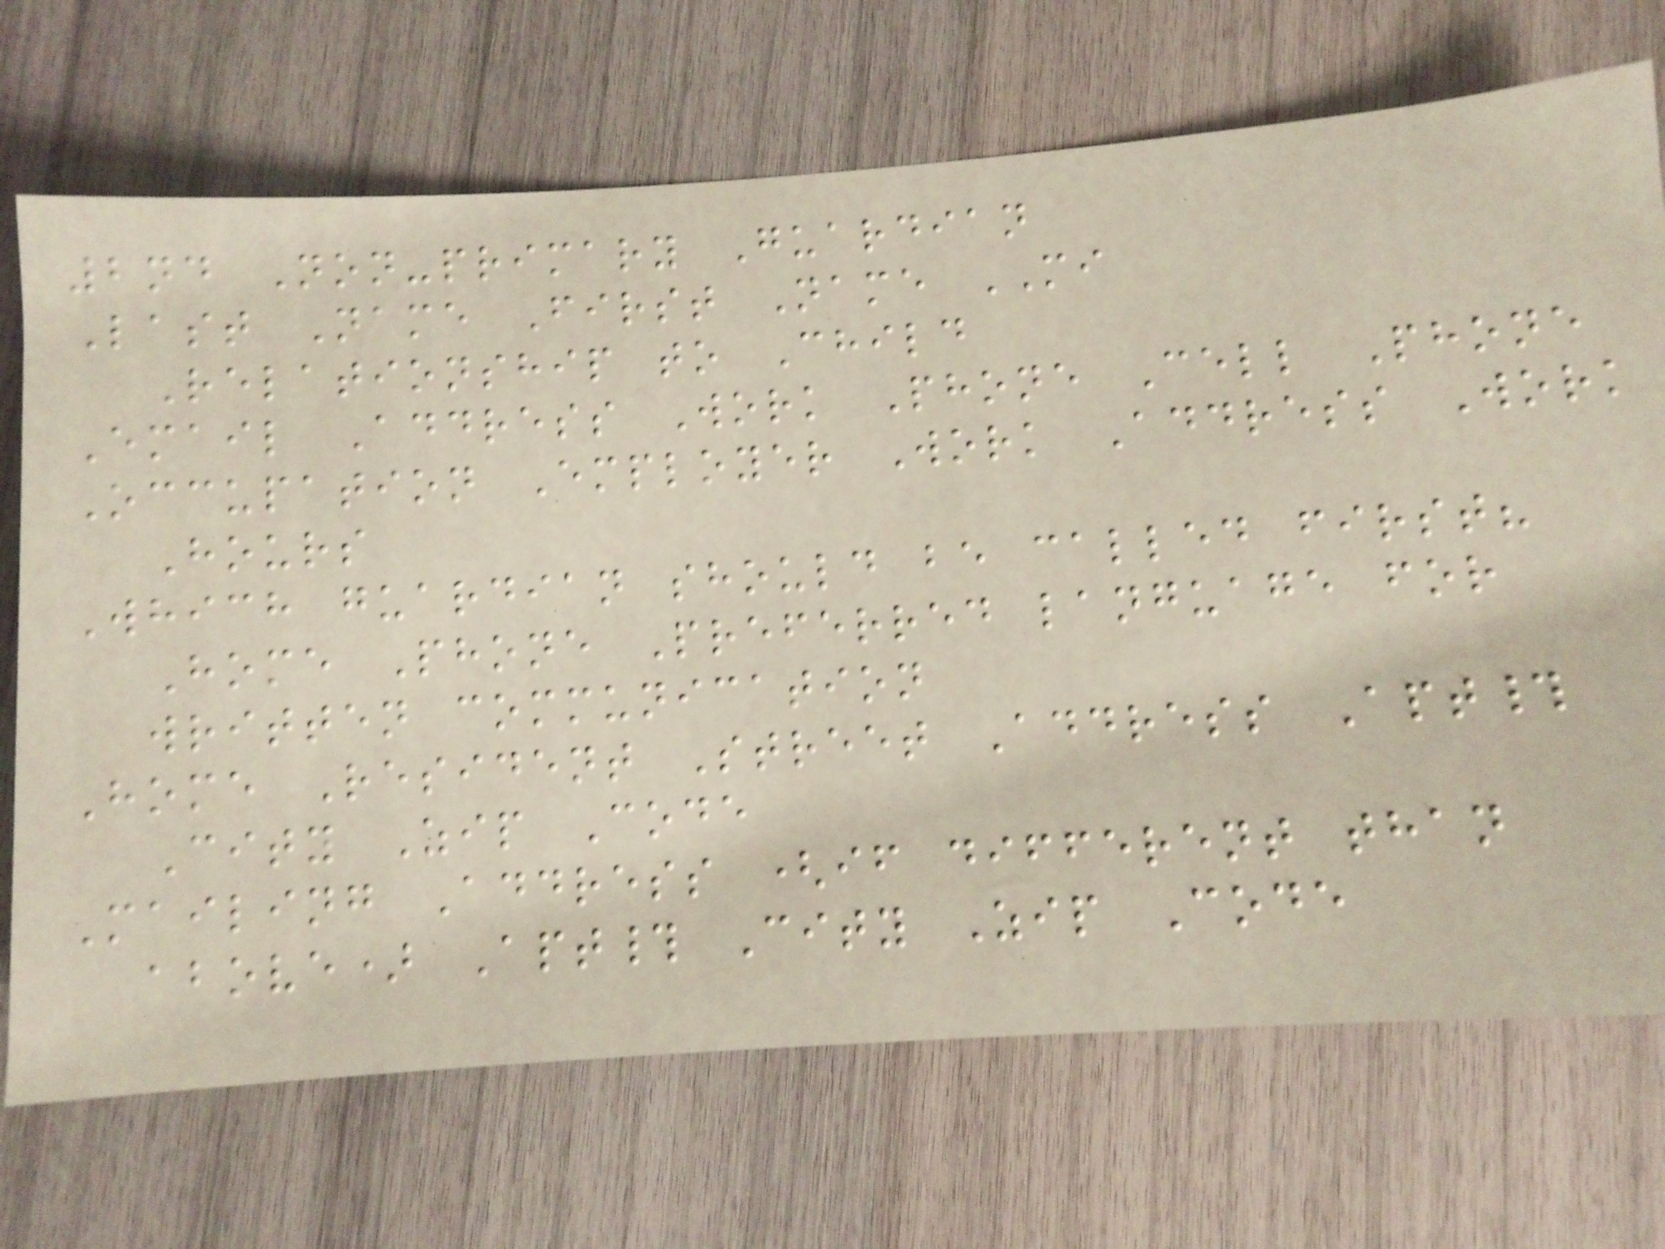2nd Non-primary Guardian
Last Name First Name MI
Relationship to Child
Email Address Work Phone Cell Phone
Occupation Employer Work Address Work
Hours
Which guardian should be called first?
Home Phone Preferred language for
written communication
Home Resident Street Address Apt#
City Zip Code
Mailing Address (if different than
above) Apt# City Zip Code
